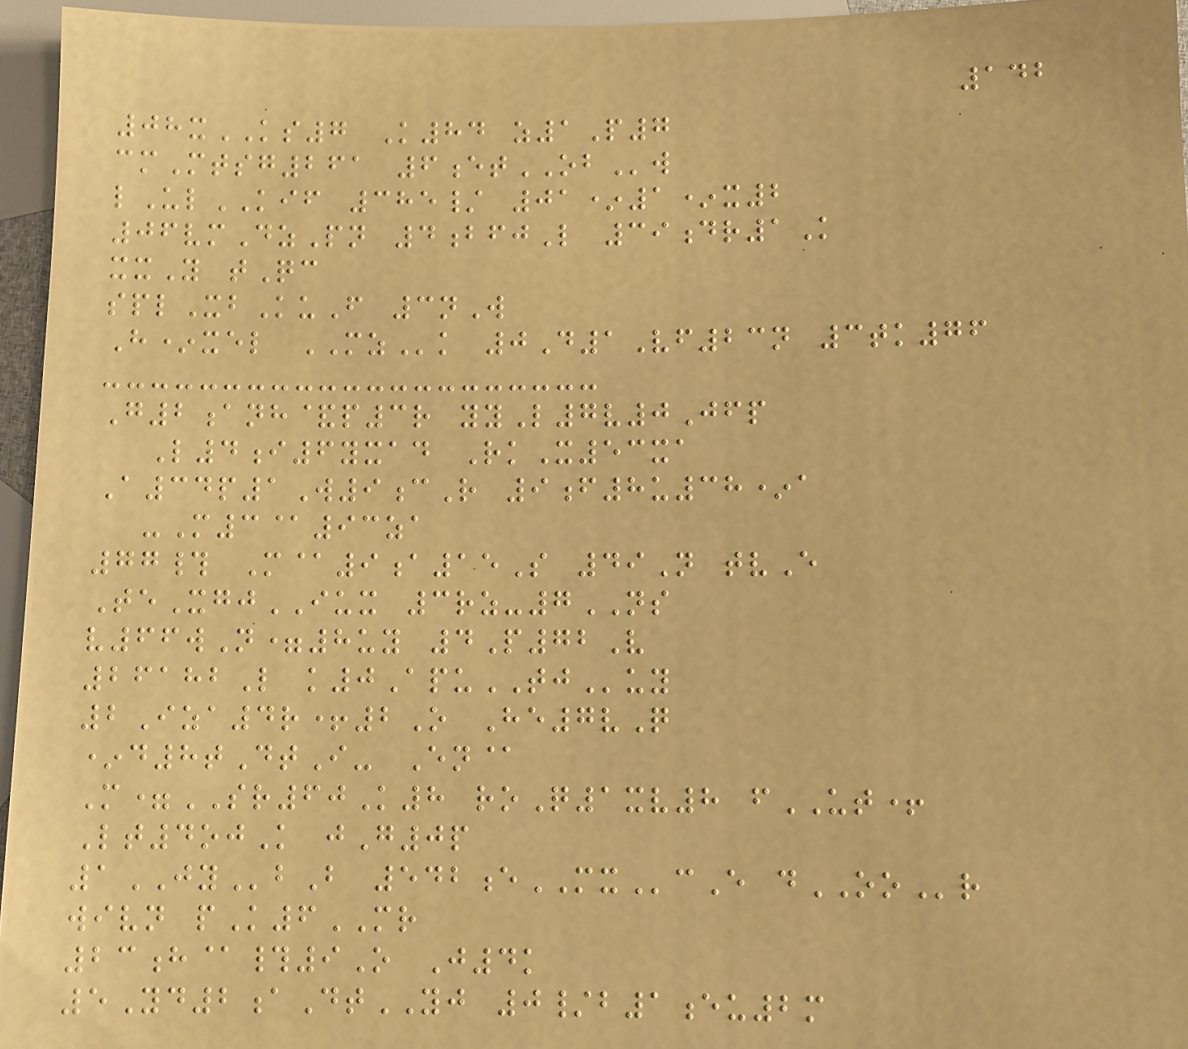142
08xKS7 K84 z1P7
cmMtsg261 6etOBw
lUlKIF 385/ 01*1*x2
06vmDzPn 4bfjL 39dr1K
xxY tQc
splXbKuF 3nW
H*xel MZk 0D1Vf23n 3tk76
G2anh&p3r yyL7v0Jfp
L4i6yxad RkX53xa
A34p1W9cR 9f8u38*a
-M3@93za
77# M@9a15S 49N tvE
TeXgjIUX 3rz-7NS
v66wN=8uy 4P72V
26182L k0ApuTJuy
2Iza4r+2O He7vQ
*d8tDtI- En@
M=SR60K8 roQ1xv8 fUT+
Lt4ojK jG0p
1JYbB 542eMXcE dOOr
wivn pK6MR
23h@#9O J4k
5Yd2aDtYJ 0/b1eu2m
